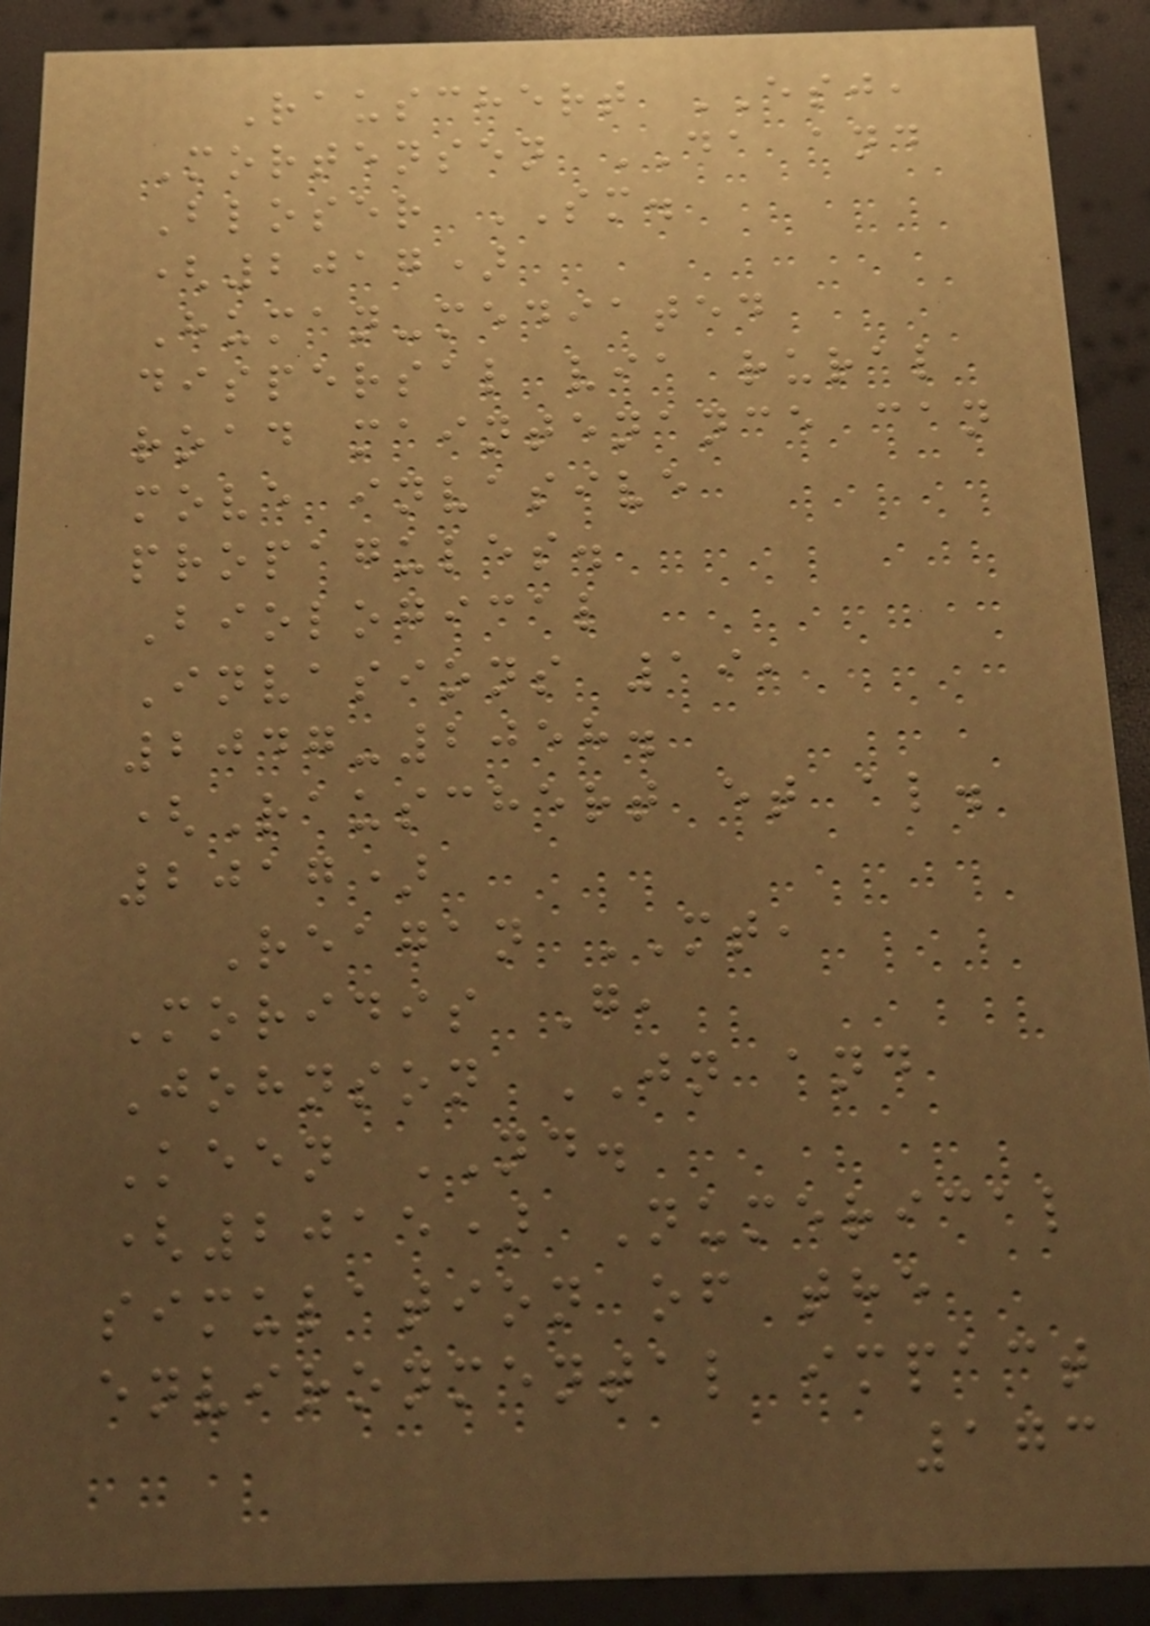Rauschert ESJ,
Mortensen DA and
Bloser SM.
(2017)
Human-mediated
dispersal via rural
road maintenance can
move invasive
propagules.
Biological
Invasions 19,
2047-2058.
(Rauschert et al.
2017)
Reagan MT,
Moridis G,
Johnson JN and
Keen ND.
(2015) Numerical
simulation of the
environmental impact
173
